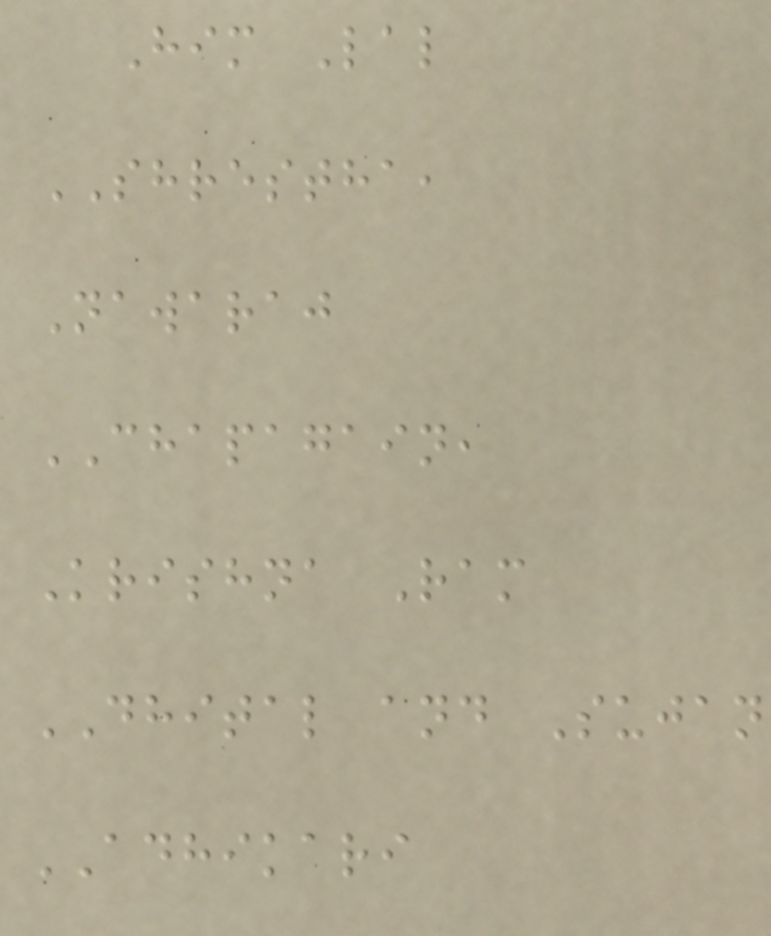Him Lal
SHRESTHA,
Nawaraj
CHAPAGAIN,
Krishna Ram
DHITAL and Sujan
ADHIKARI
